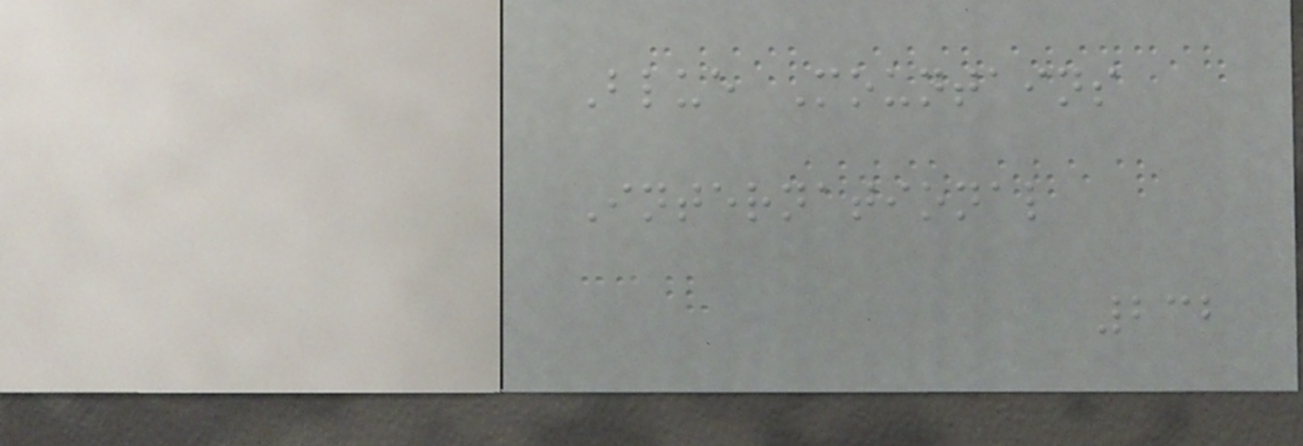Blue Mountains
International
232
